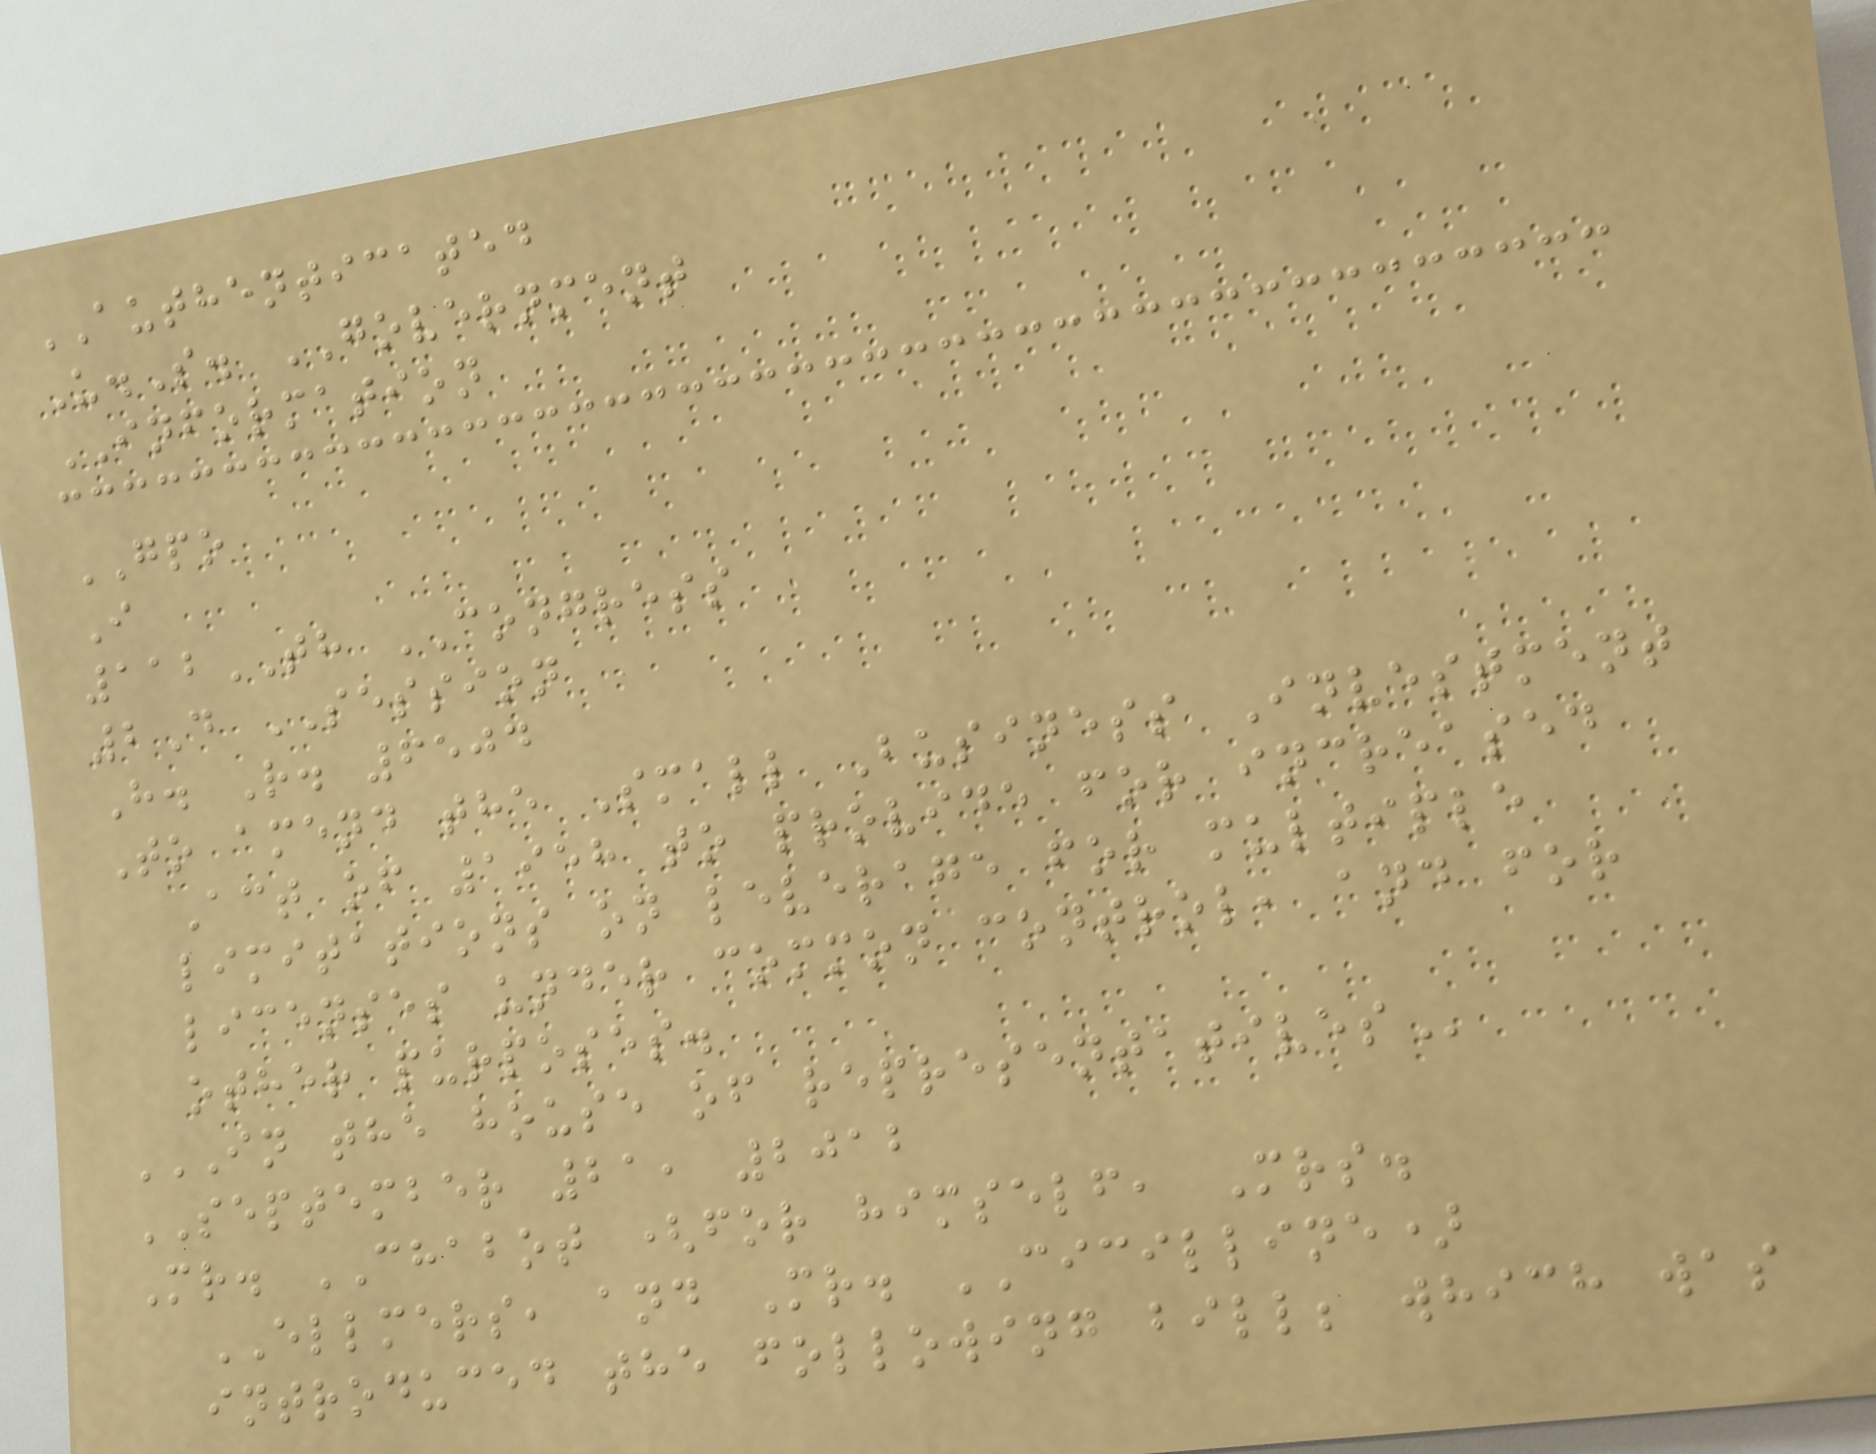AUTHENTICATED
U.S. GOVERNMENT
INFORMATION
GPO
I
112TH CONGRESS
2D SESSION
H. R. 6504
To amend the Small Business Investment
Act of 1958 to provide for increased
limitations on leverage for multiple
licenses under common control, and for
other purposes.
IN THE HOUSE OF REPRESENTATIVES
SEPTEMBER 21, 2012
Mr. CHABOT (for himself, Mrs.
ELLMERS, and Mr. CICILLINE)
introduced the following bill; which was
